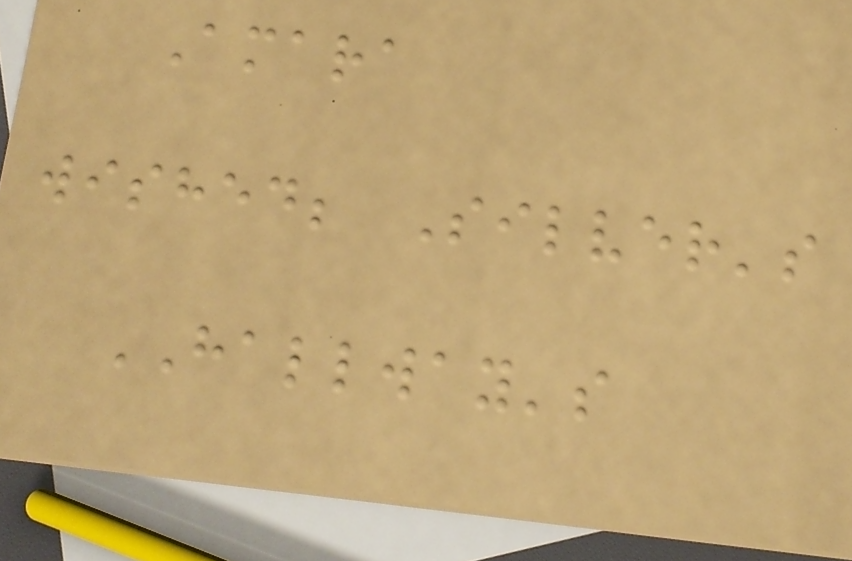Amara
wished; Silver's
HALLWAY's
